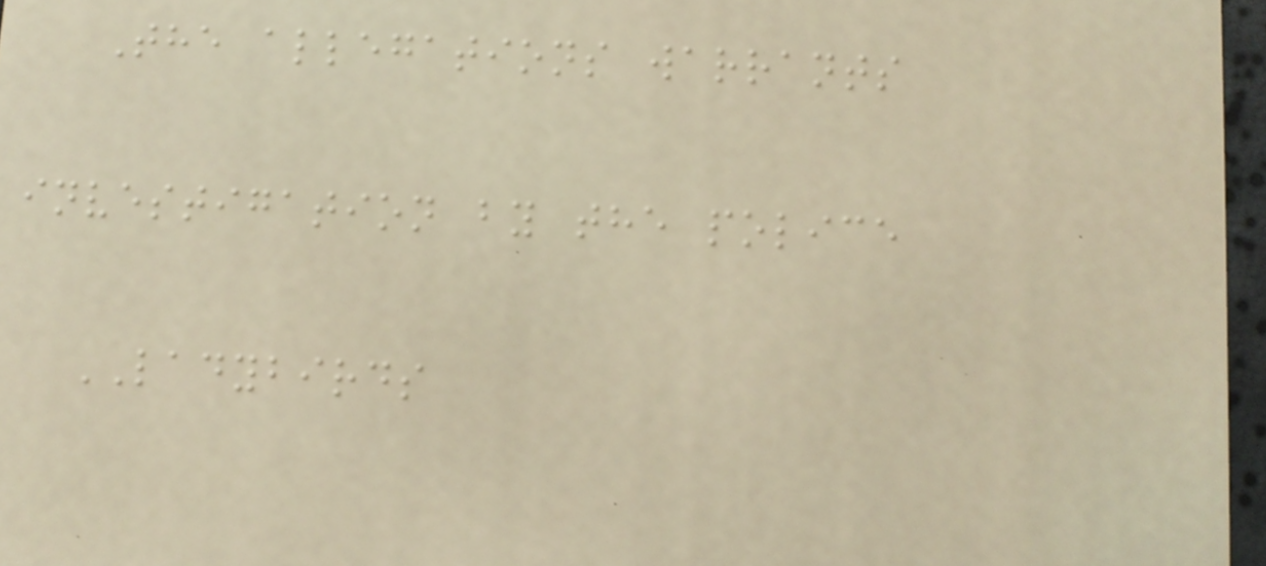The allegations warrants
investigation by the police
LADYBIRDS
